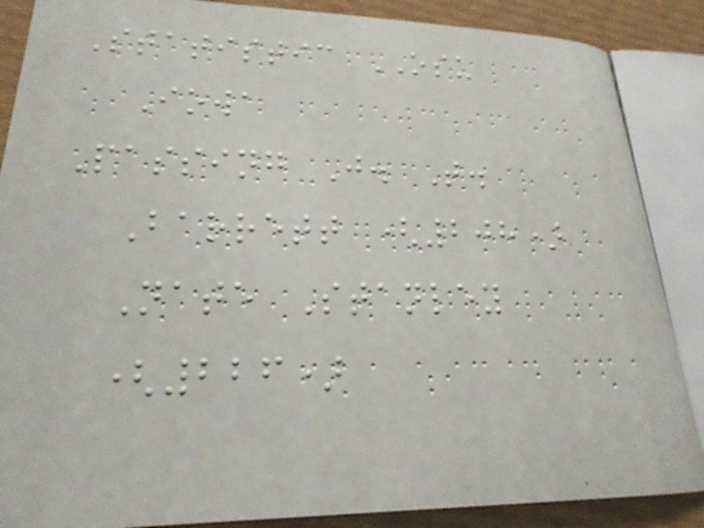Statistic OSU
Iowa
Passing J. T.
Barrett (208)
Nate Stanley
(226)
